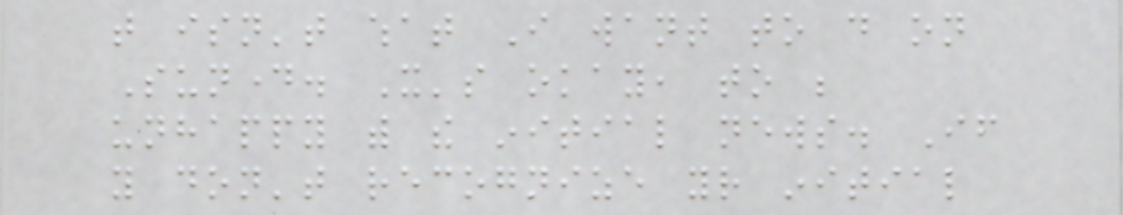that isn't what I want to do on
Sunday. It's okay, to be
unhappy with the initial news. If
you don't recognize your initial
